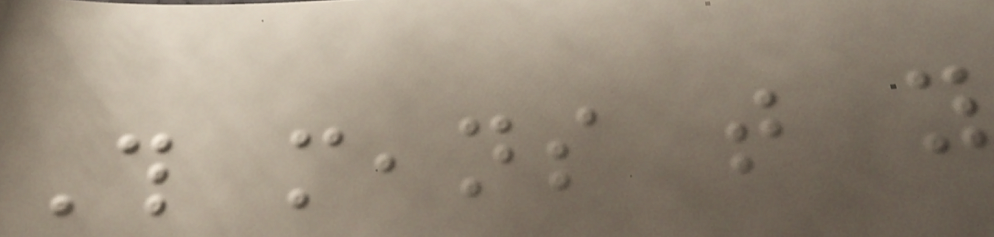This means that you
